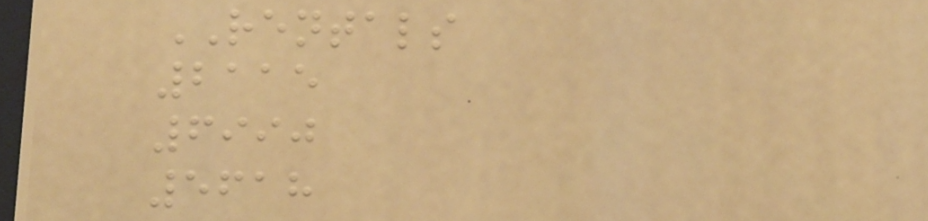RENTALS
2115
6990
5618
